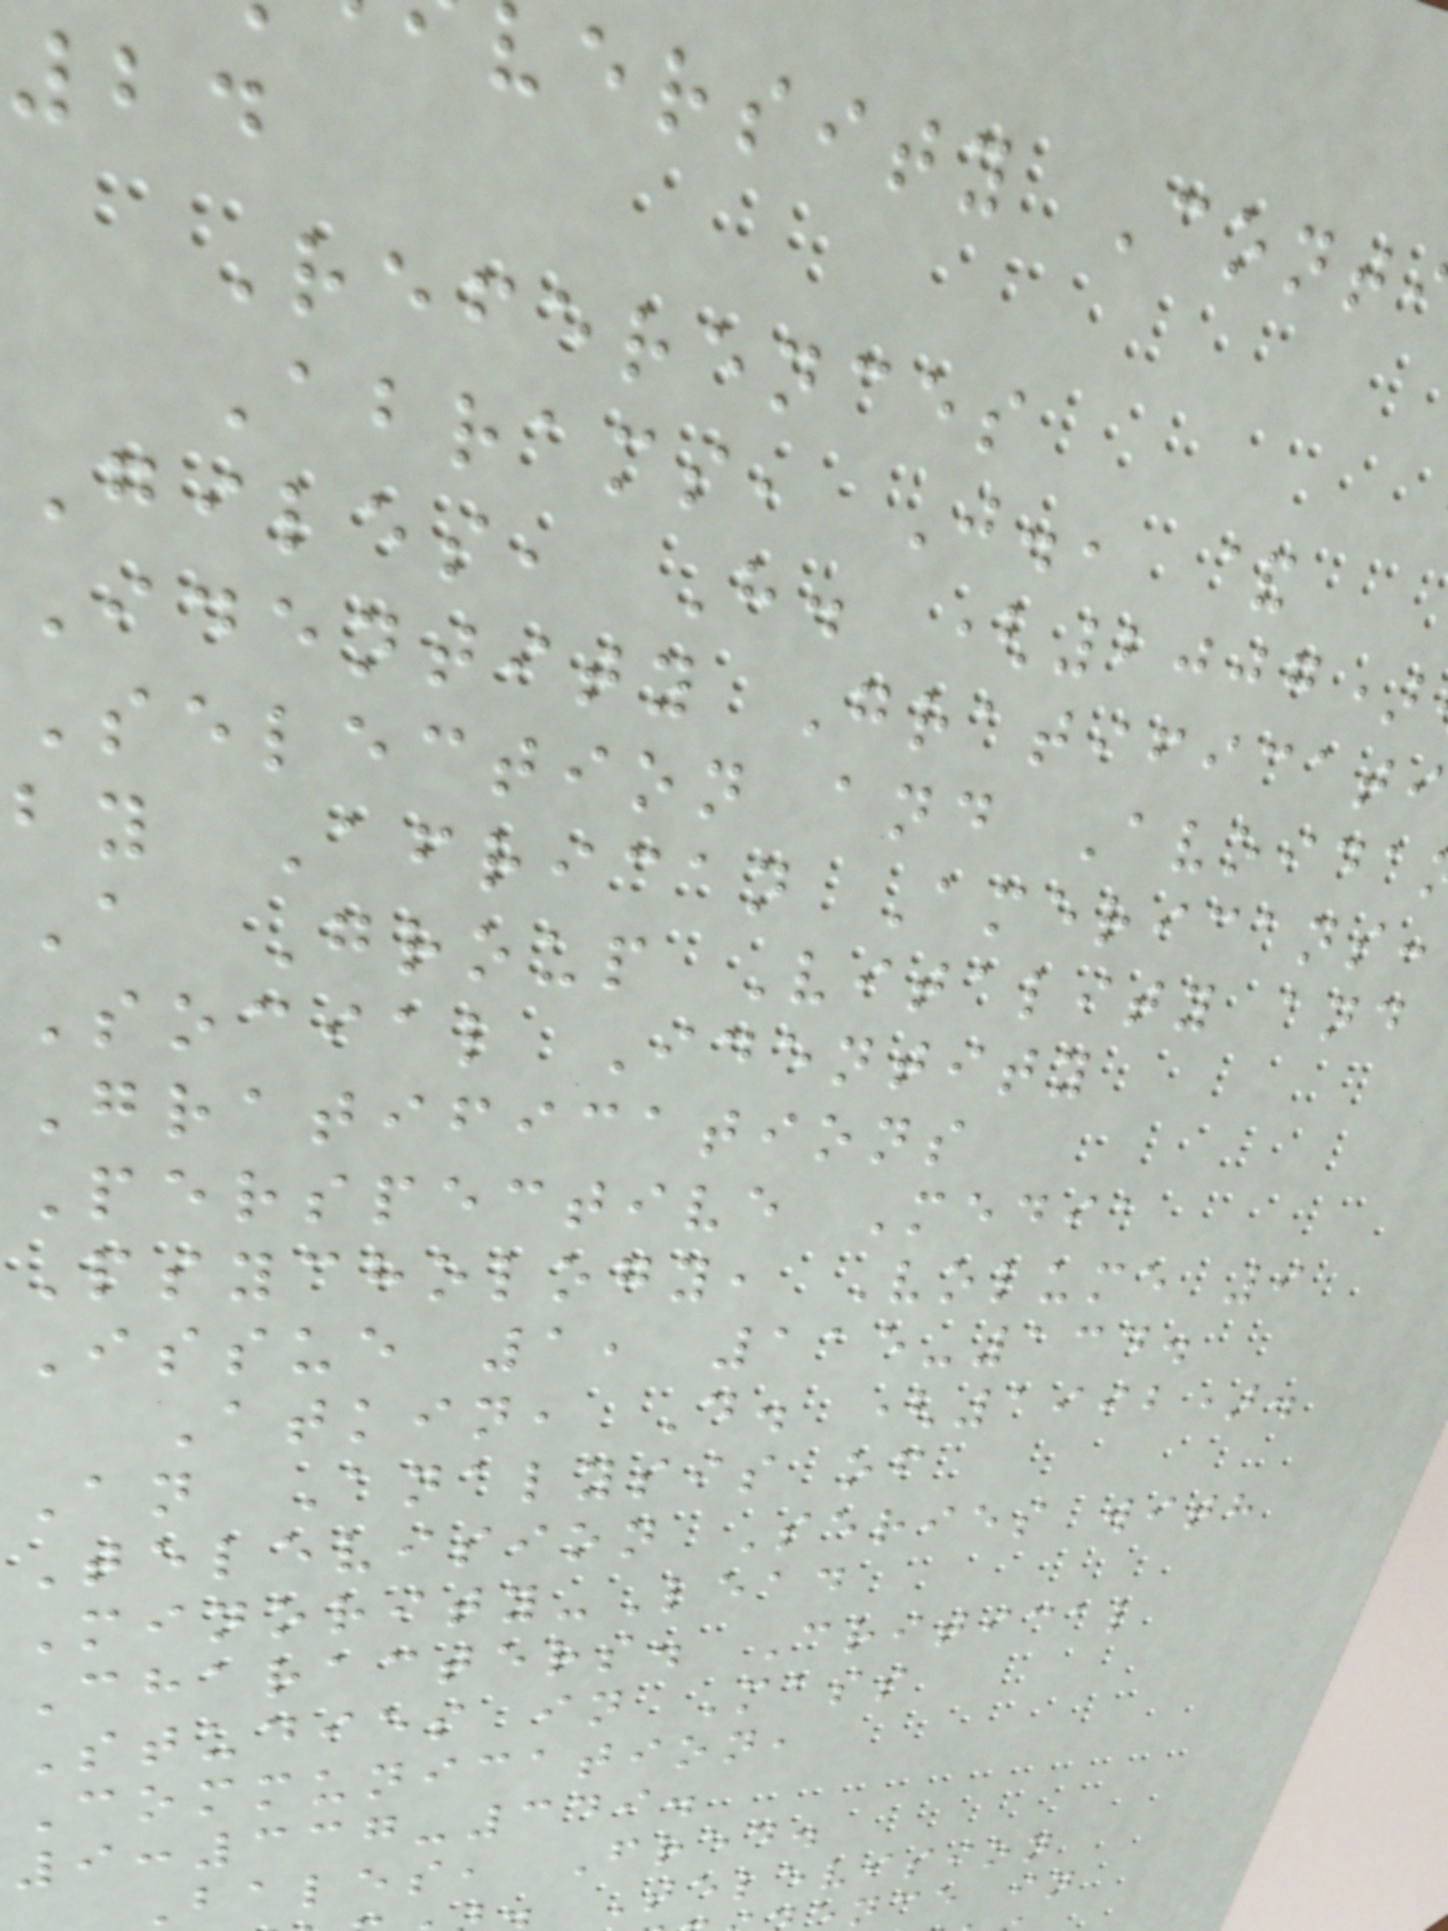versity Cont
24
References
Abrams, J., &
Giles, H. (2007)
Identity Gratificati
Selection and Avoida
by African Americans:
A Group Vitality and
Social Identity
Gratifications
Perspective Media
Psychology, Volume 9
Issue 1, 115-134.
Atkin, D. (1992).
An Analysis of
Television Series with
Minority-Lead
Characters. Critical
Studies in Mass
Communication,
9:337-349.
Bales, Fred.
Television
nce in
